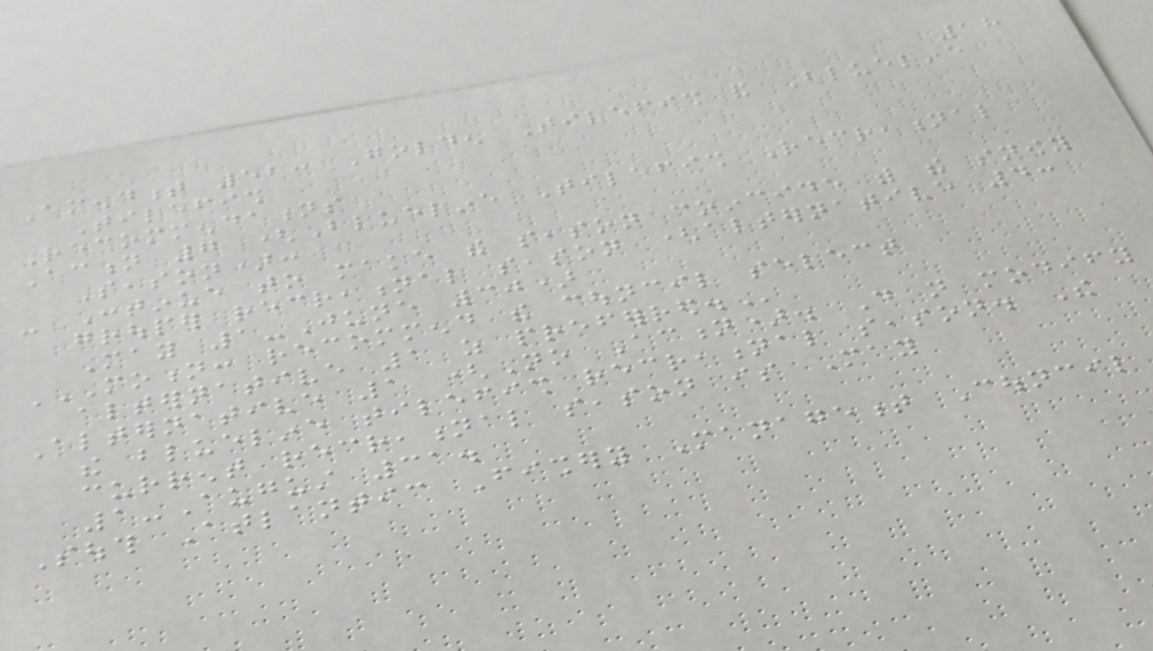18
Amendment 52: Golden Tilefish and Blueline
Tilefish
Recommendations
Action 7 (Blueline Tilefish Recreational
Season):
- Continue to make the season coincide with the snowy
grouper recreational season (alternative 4:
May 1-June 30)
MOTION: RECOMMEND THE COUNCIL SELECT
ALTERNATIVE 1 AS PREFERRED.
Alternative 1 (No Action). Do not modify
the blueline tilefish recreational season. The
current recreational season is May
1-August 31.
South Atlantic Fishery Management Council
